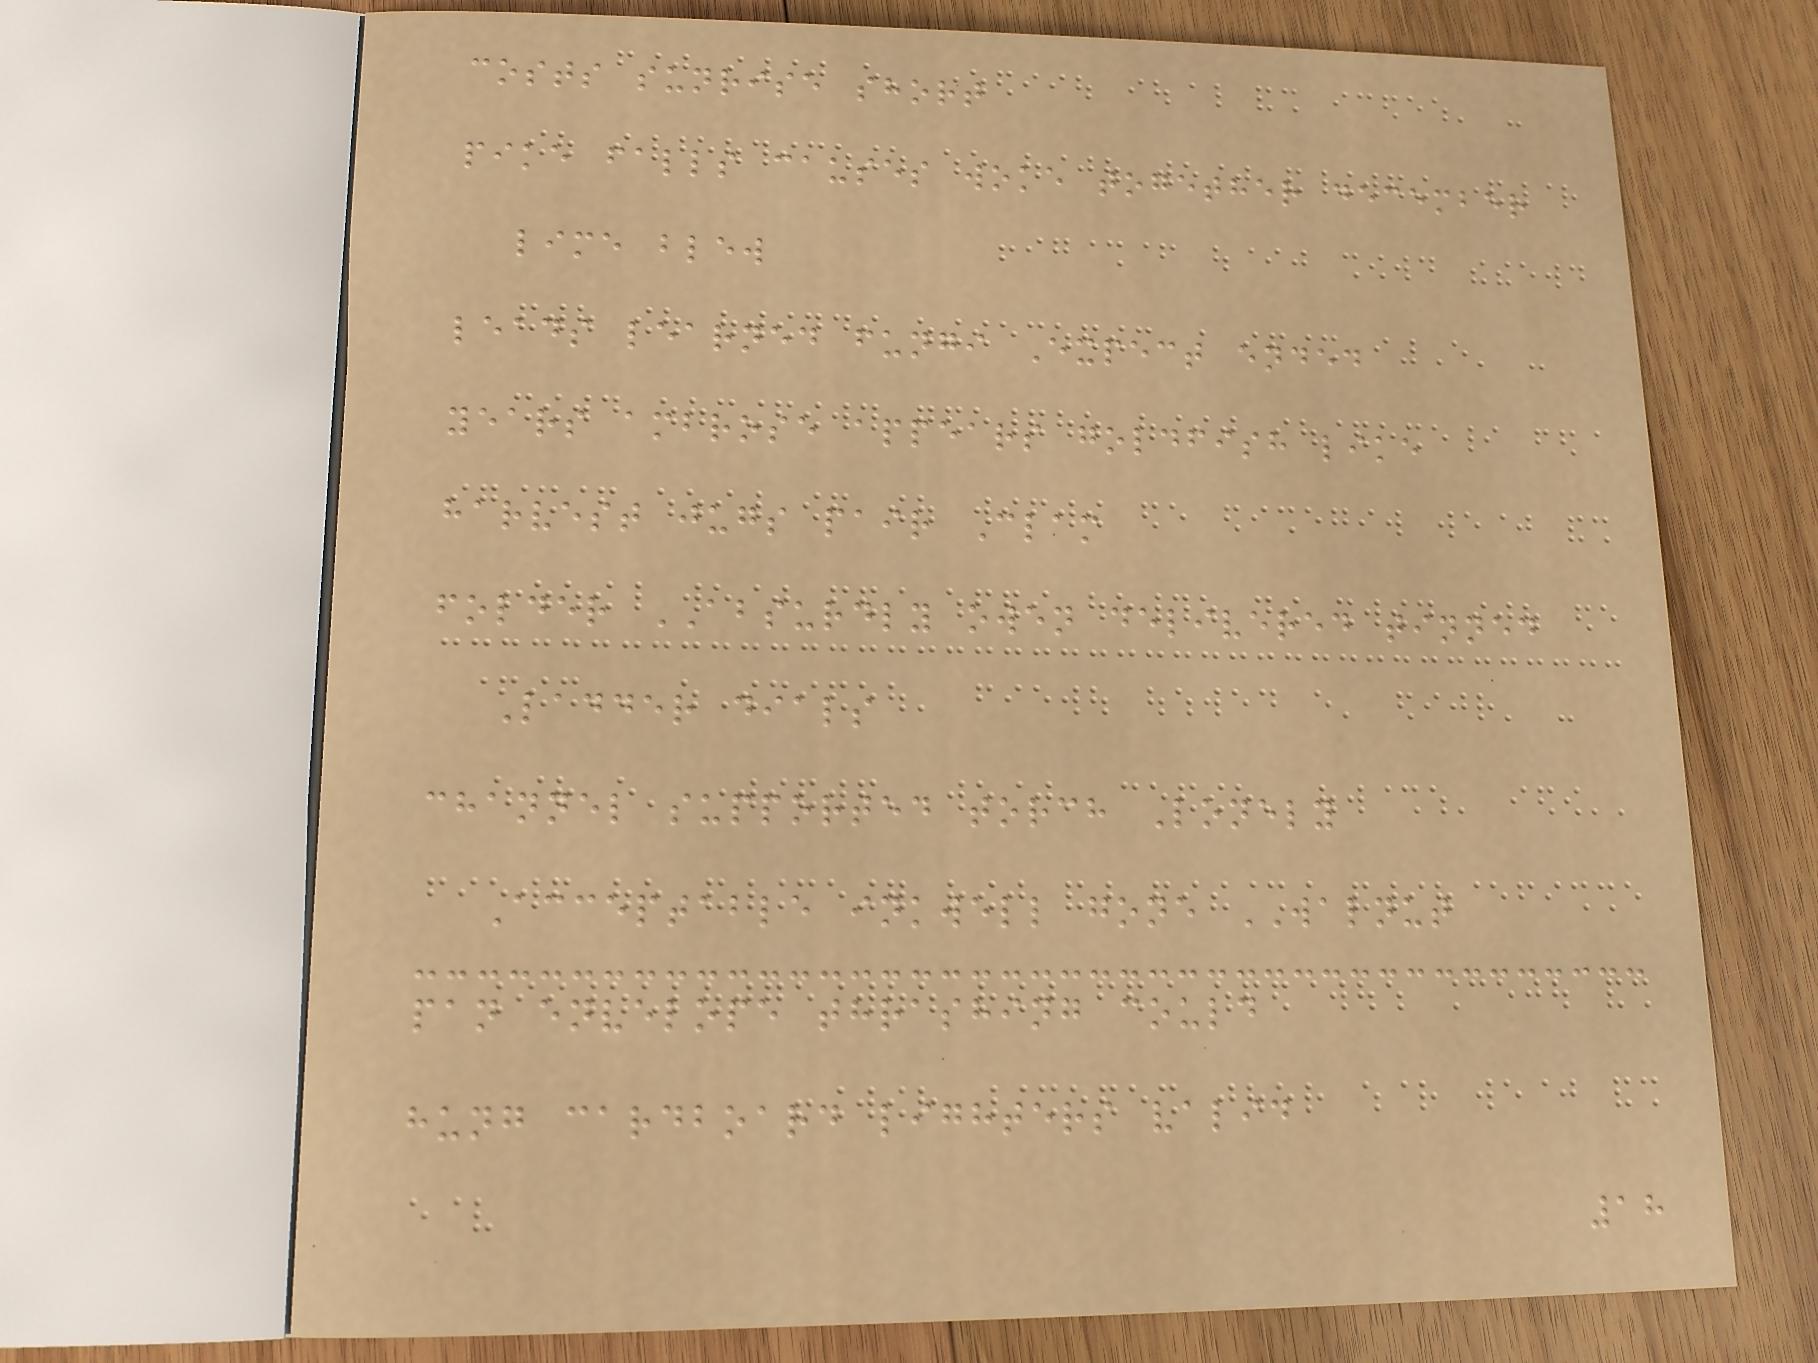costs sunrise short
pike falls causes woke together december
lime blew
leads learned fungi Expect ended
years ambrose appears goldfish like
harvest jugs pair Clam
folder ABSURDLY owen delivered tinned
Ladder dials
channel supported torch Lonely
Acceptable inkwell gone WALNUT
pan envelope thrashing could
hung cardboard lighters valid
18
